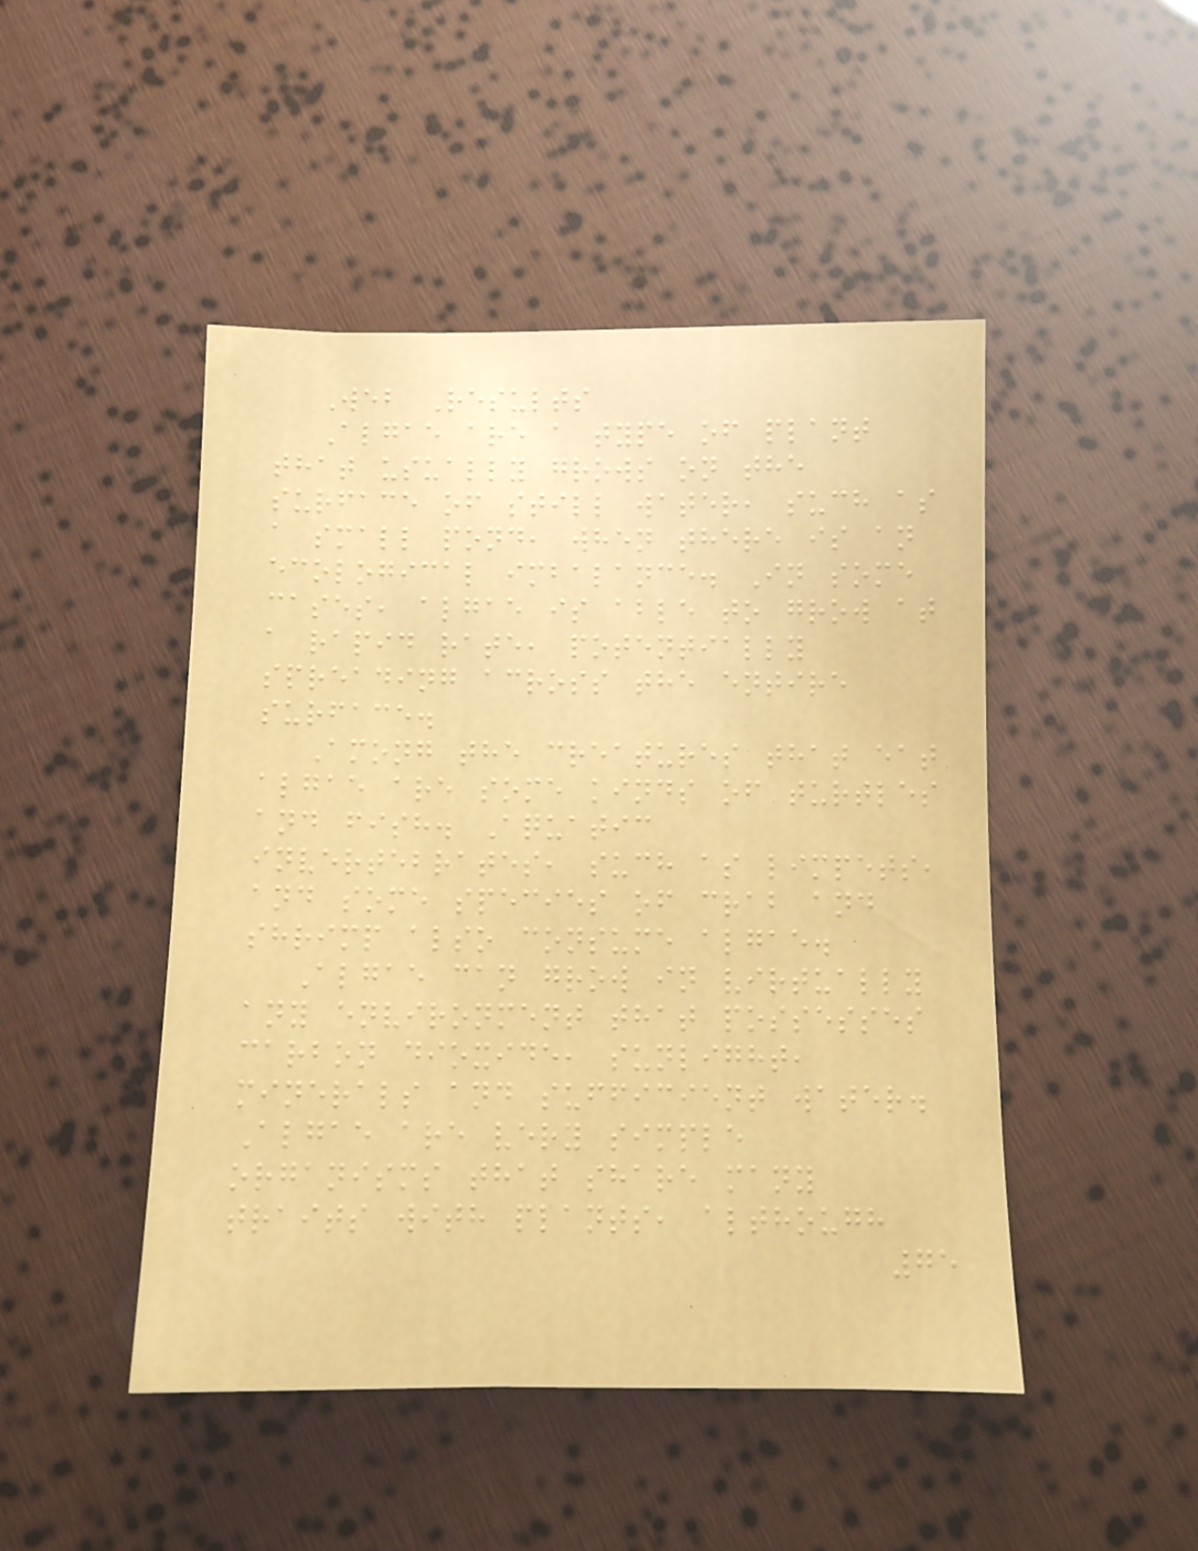Web Results
Algae are a type of plant
that usually grows on the
surface of still water, such as
a small pond, when there is an
ecological imbalance. In some
cases, algae is able to grow at
a rapid rate, potentially
spreading across the entire
surface.
Among the creatures that eat
algae are some kinds of turtles
and fish. Aquatic
invertebrates, such as limpets,
and some species of crab and
shrimp also consume algae.
Algae can grow in virtually
any environment that possesses
carbon dioxide, sunlight,
minerals and sufficient water.
Algae are very simple
organisms that share many
traits with plants, although
75
